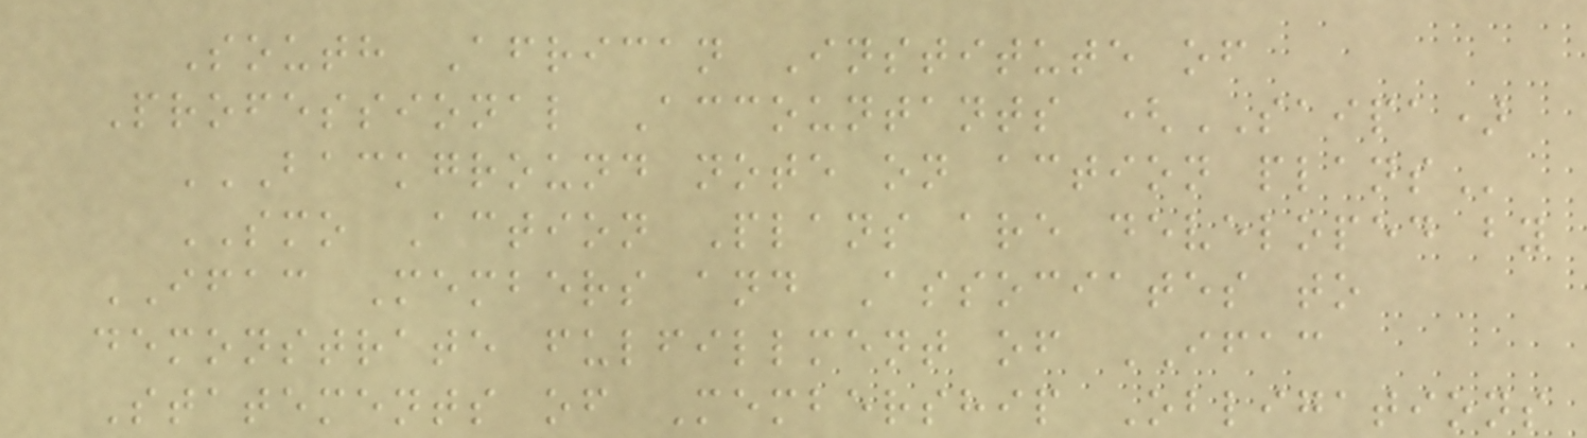South African Institute of
Professional Accountants (SAIPA)
BACKGROUND NOTE ON ACTION PLANS
SMO Action Plans are developed by
IFAC Members and Associates to
demonstrate fulfillment of IFAC
Statements of Membership Obligations
